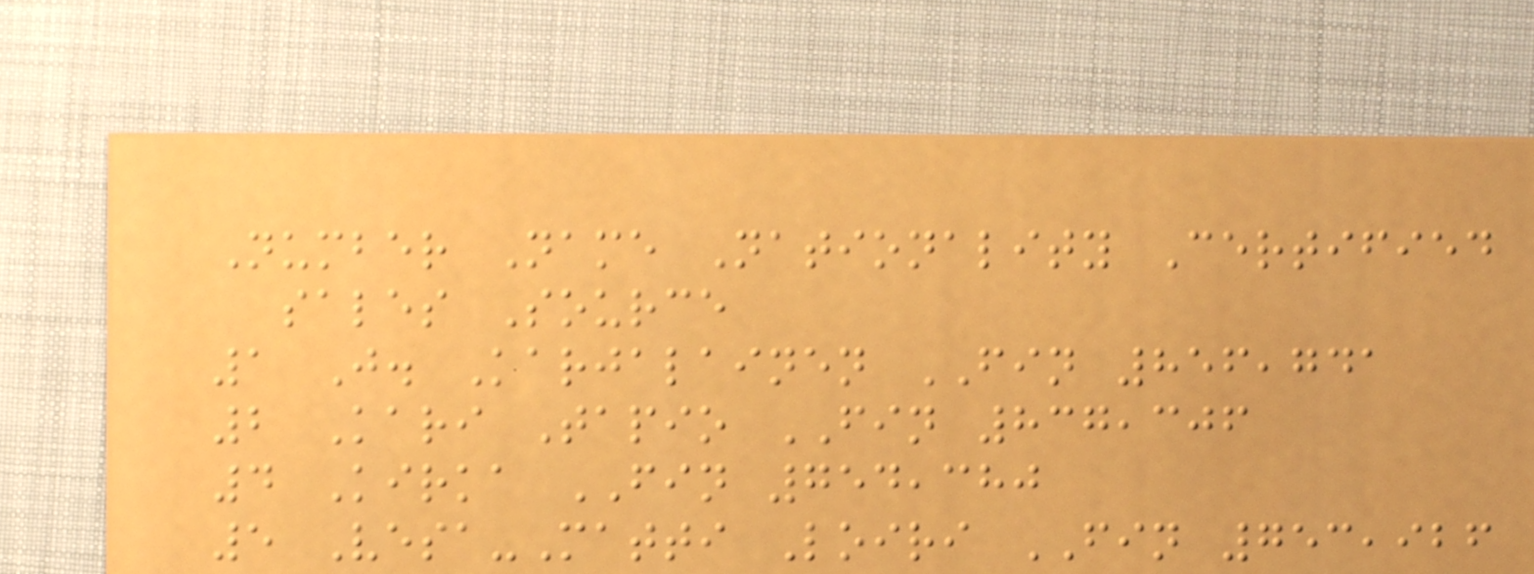Number Name Nationality Certified
sales Source
1 J. Karjalainen FIN 856,741
2 Kari Tapio FIN 837,306
4 Kirka FIN 754,380
5 Vesa-Matti Loiri FIN 753,926
